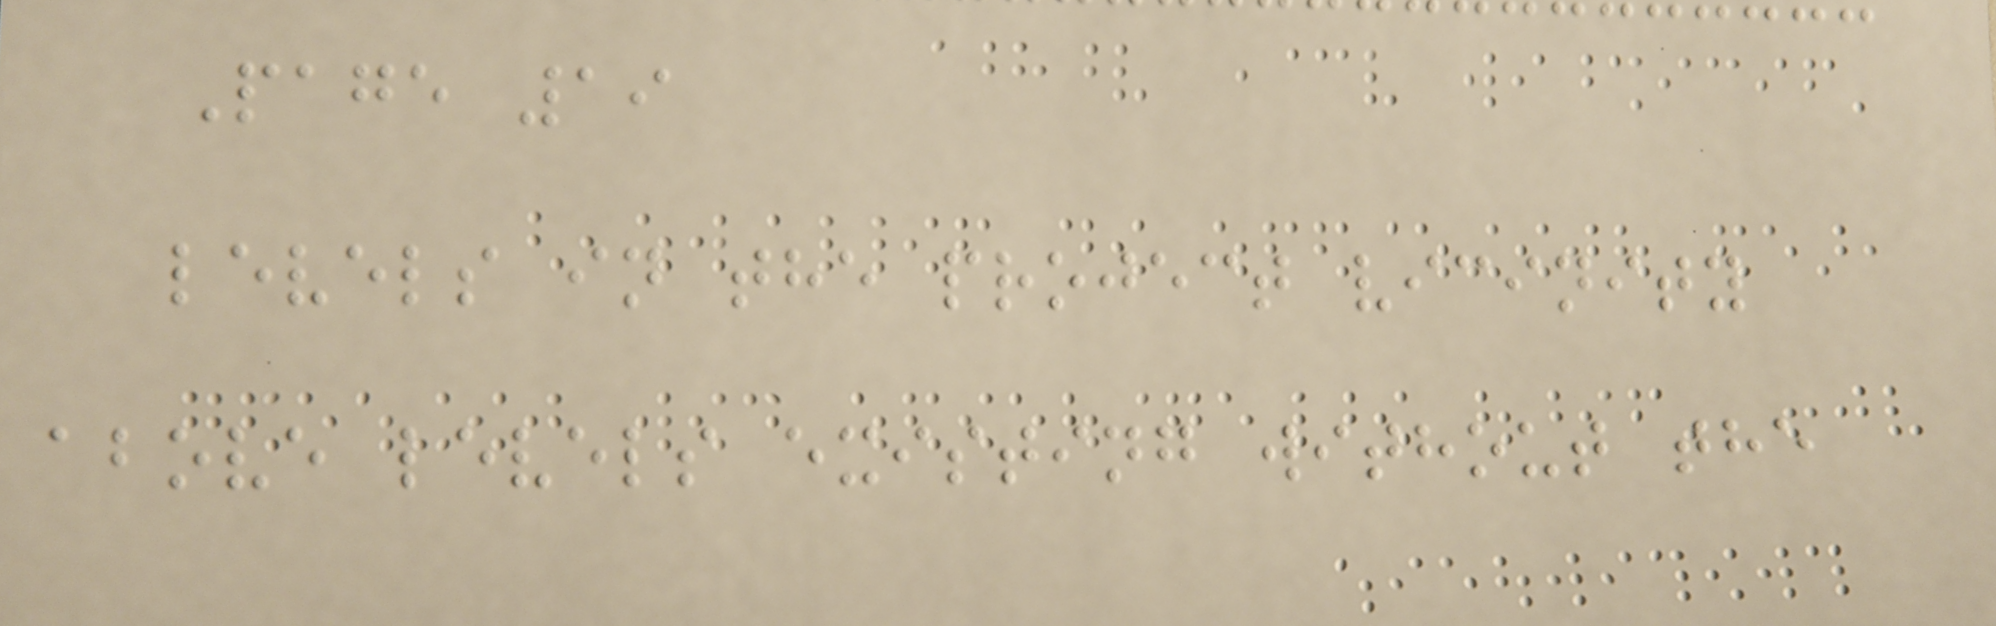Page 19
levels in the project vicinity
above levels existing without the
